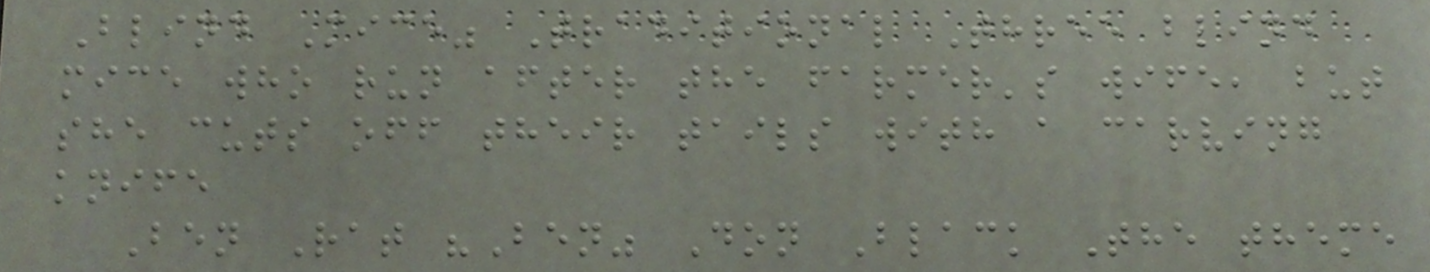Blind Mice" Traditional Three blind
mice who run after the farmer's wife, but
she cuts off their tails with a carving
knife
Ben Rat "Ben" Don Black The theme
